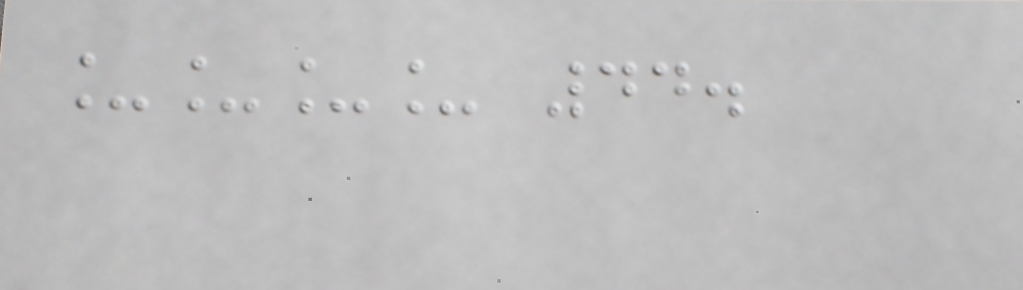____ 44.
